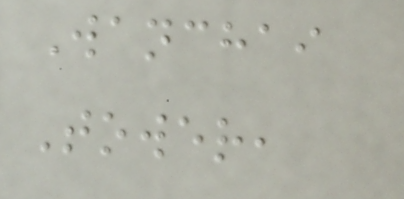Wanchai
Tower,
